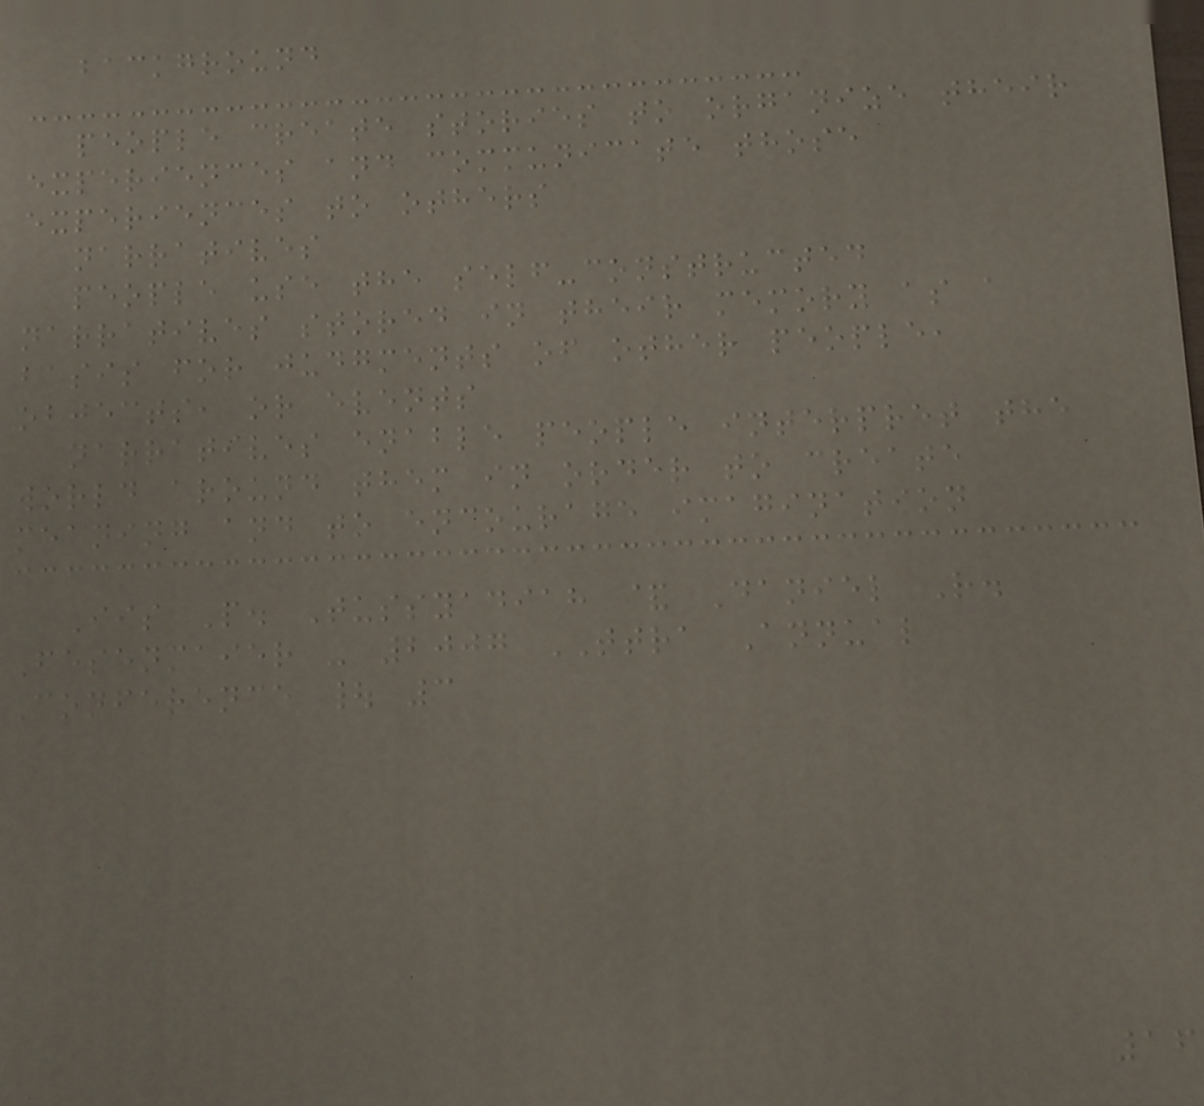background
people create stories to organize their
experiences and communicate those
experiences to others
narratives
people use the self-constructed
narratives stored in their memory as a
basis for judgments of other people,
objects, or events
narratives enable people interpret the
world around them in order to create
meaning and to encourage imagination
Iis P. Tussyadiah & Daniel R.
Fesenmaier - 2007 TTRA Annual
Conference | 3
16
